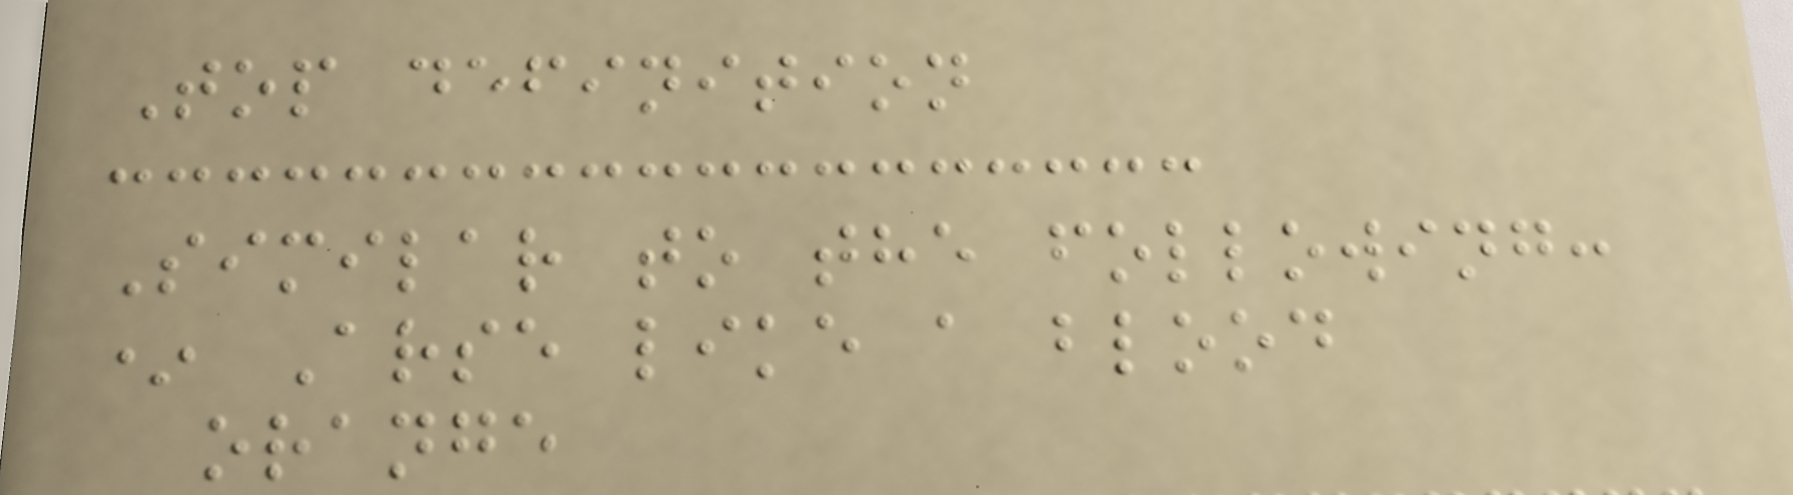Top definition
Similar to the following:
* Arse like a blood
orange
